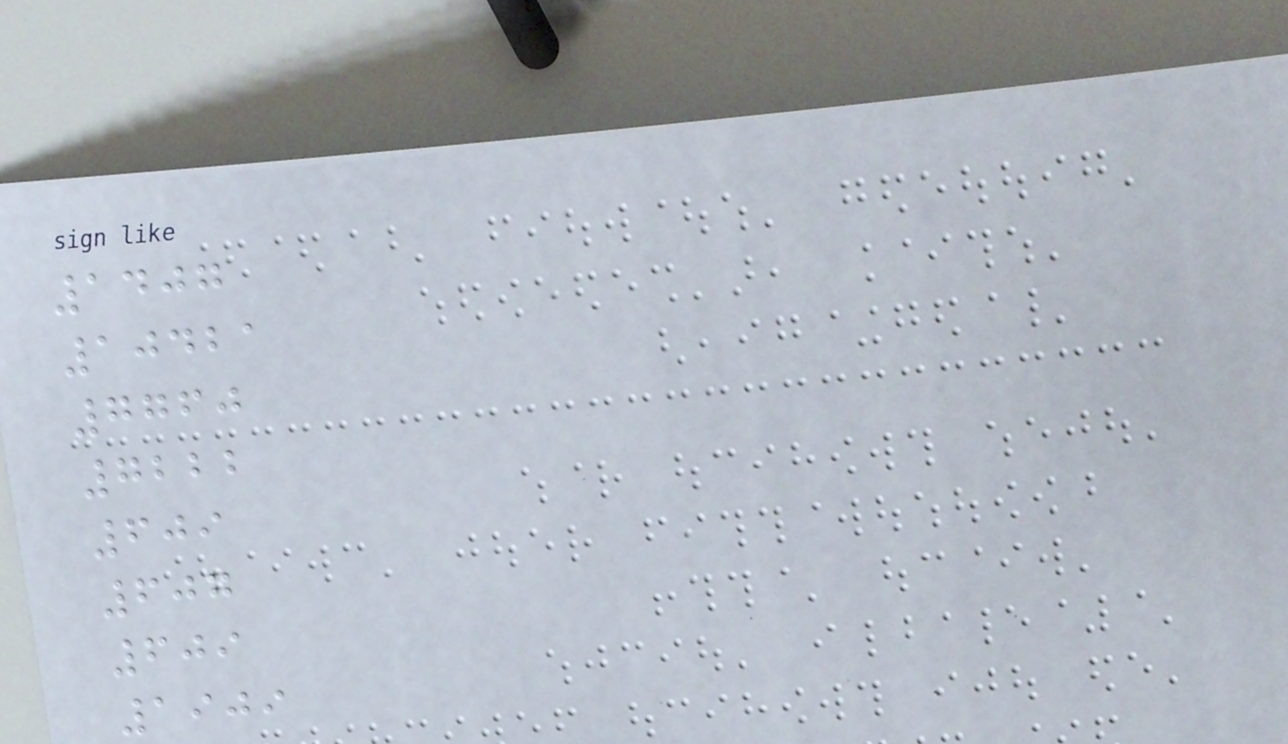1407
10421
7760
7222
609
607
609
1909
